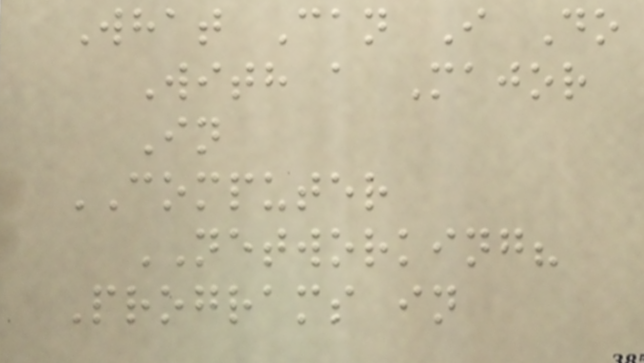What Can I Do
With a Major
In
COMPUTER
NETWORKING?
Programs in
